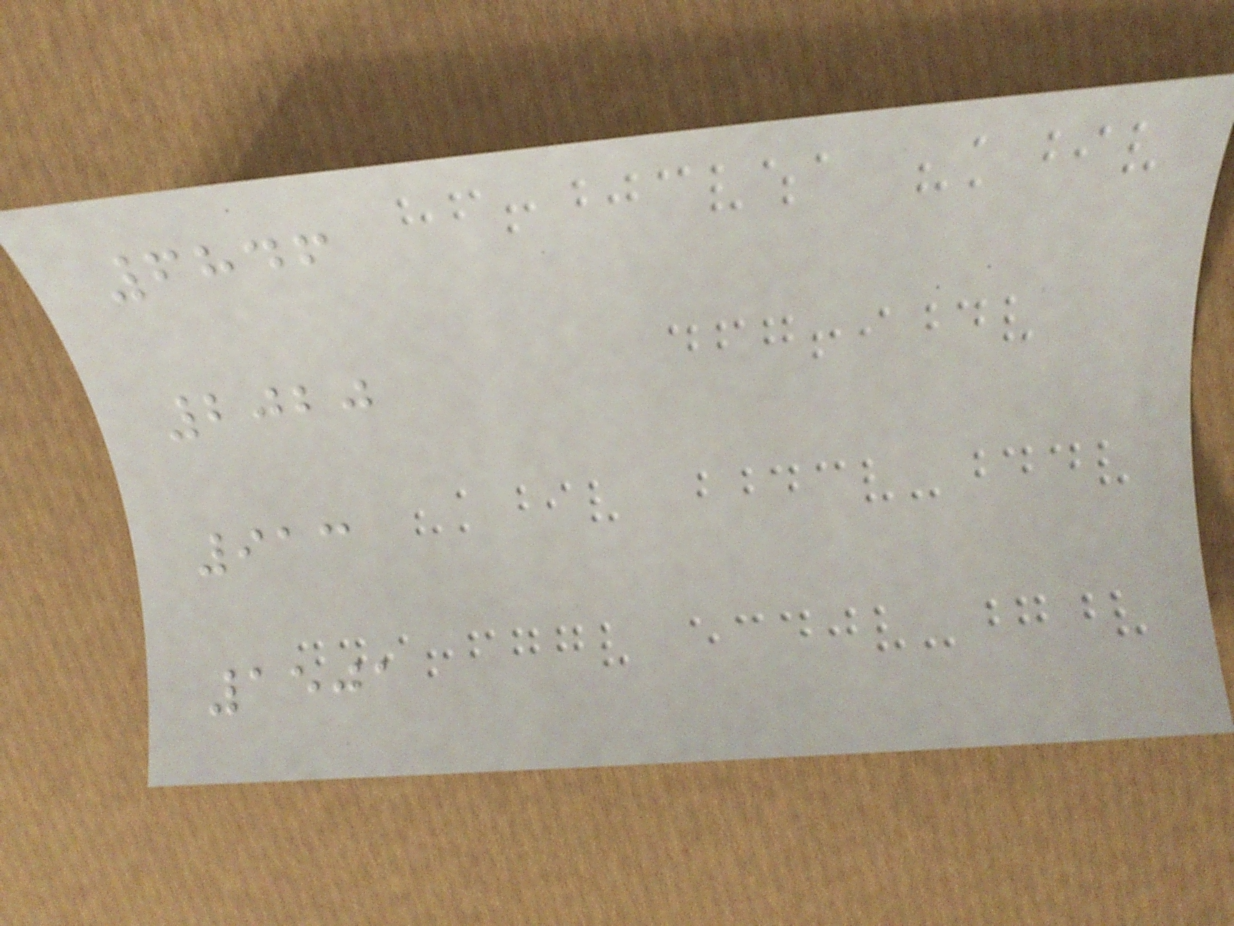6846
2020
913
1501
